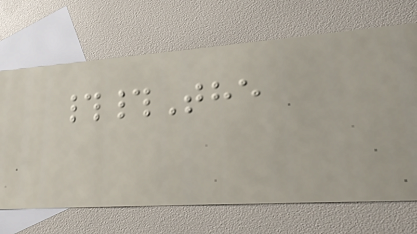##The
